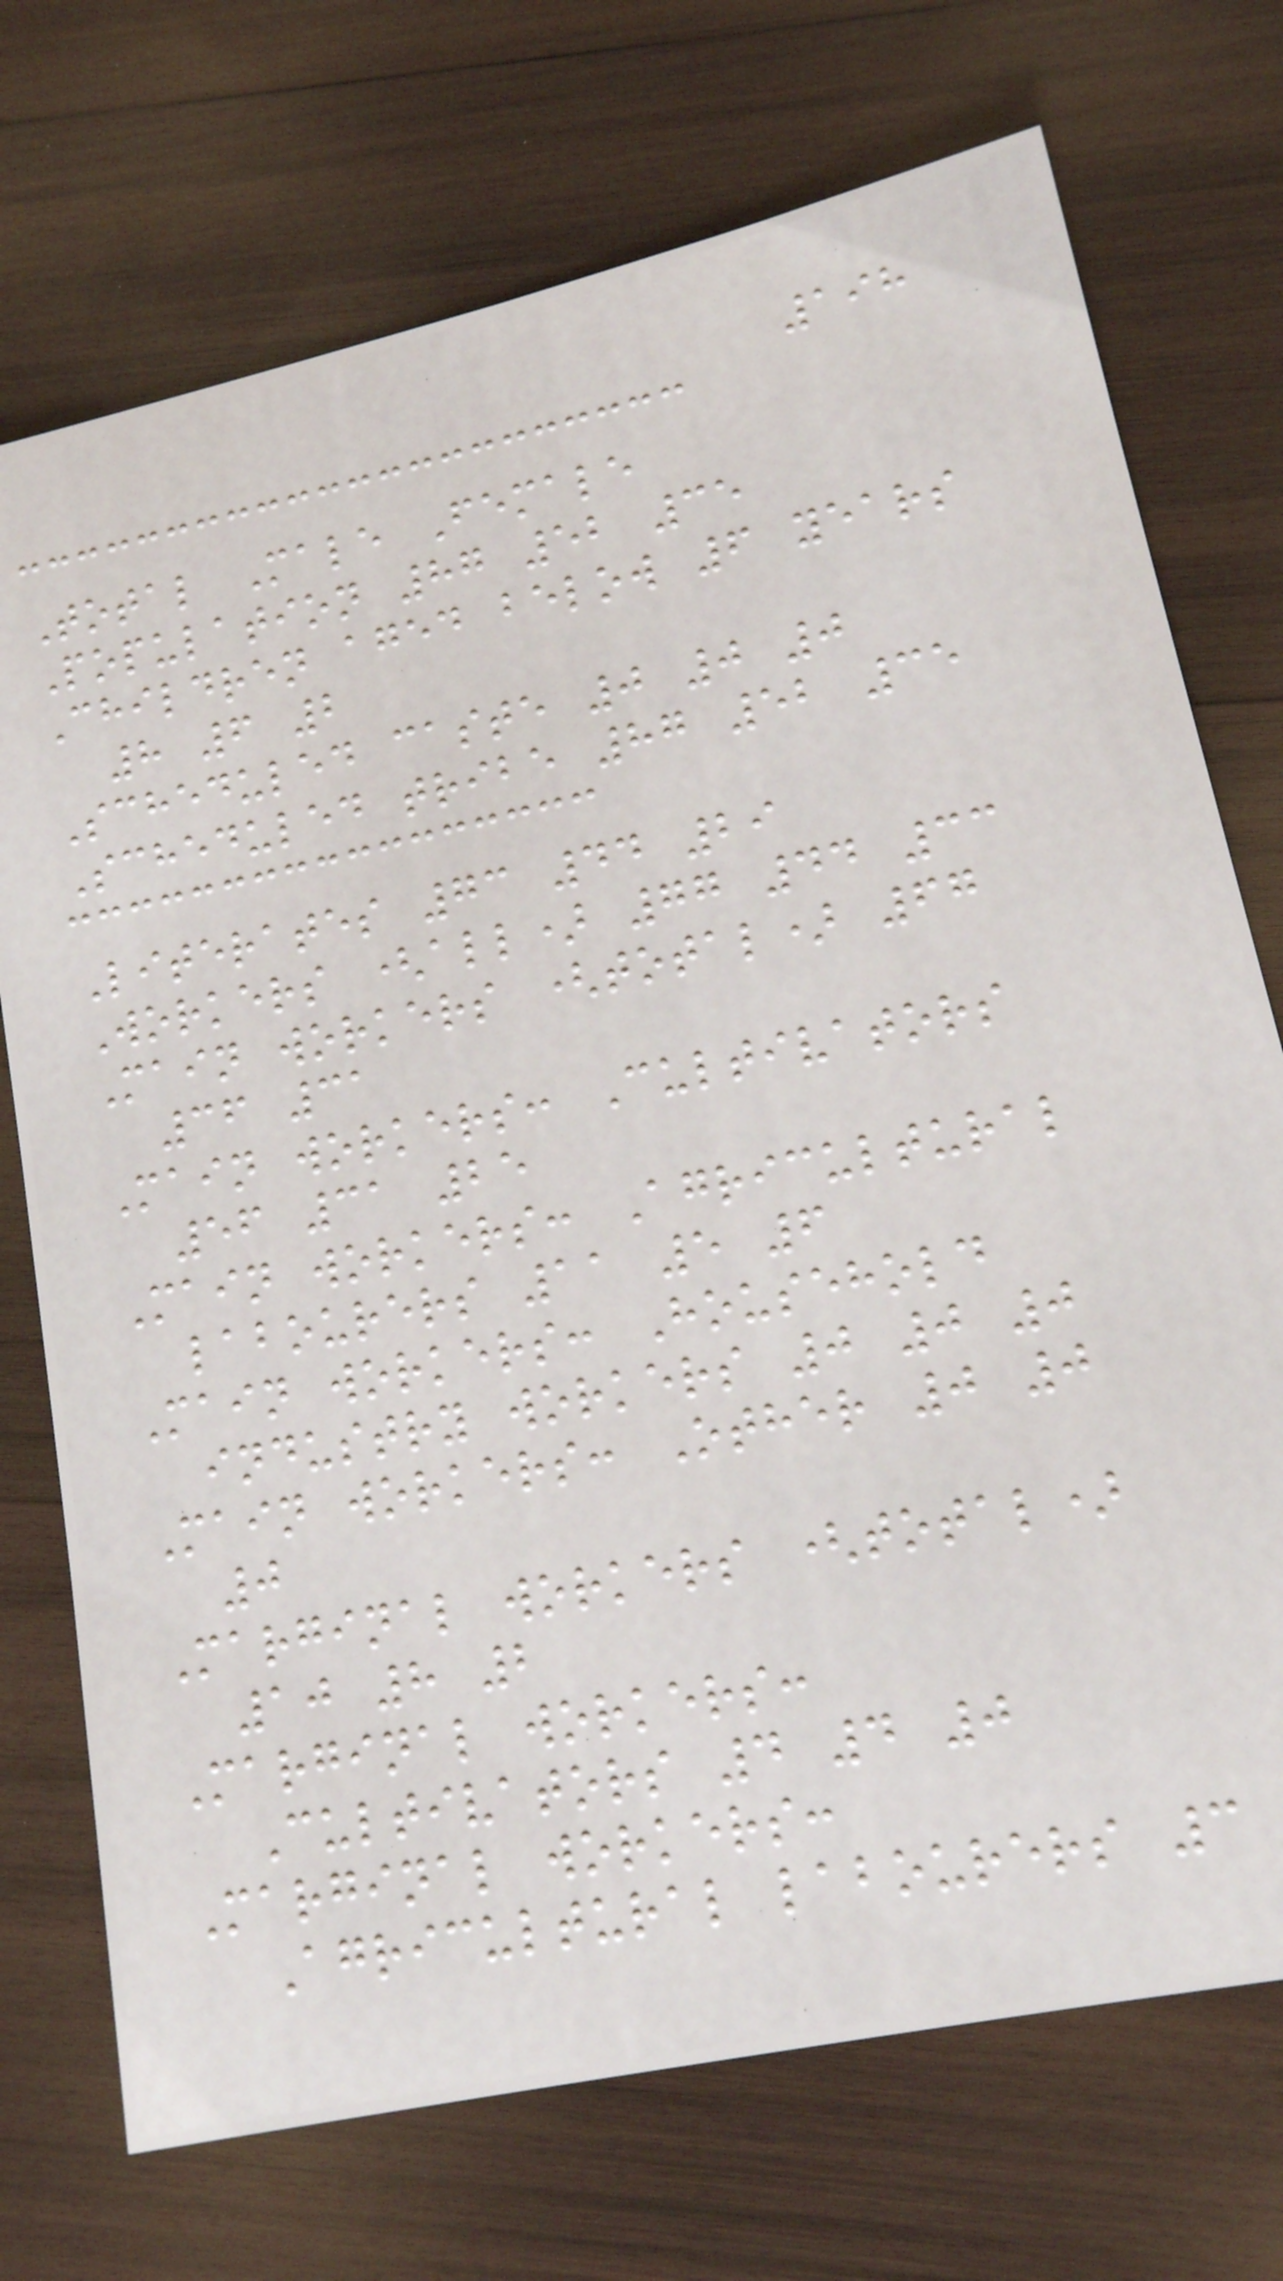198
Total Male Female
Population 87 52 35
Children aged below 6 years
8 6 2
Scheduled caste 0 0 0
Scheduled tribe 87 52 35
Literates 73 44 29
Workers (all) 77 44 33
Main workers (total) 67
36 31
Main workers: Cultivators
56 31 25
Main workers: Agricultural
labourers 11 5 6
Main workers: Household
industry workers 0 0 0
Main workers: Other 0 0
0
Marginal workers (total)
10 8 2
Marginal workers:
Cultivators 4 4 0
Marginal workers:
Agricultural labourers 3
